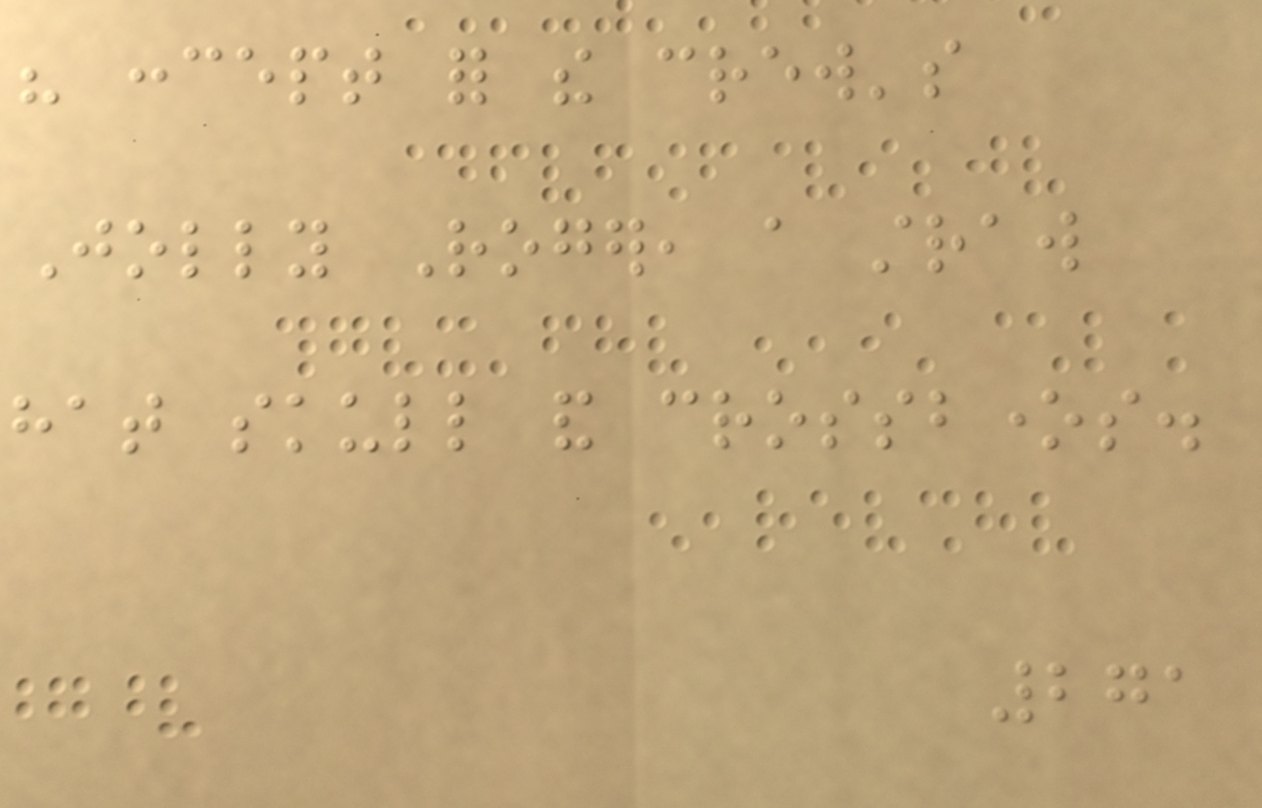his concept for the crew's
Jolly Roger, a straw
hat skull and crossbones.
271
